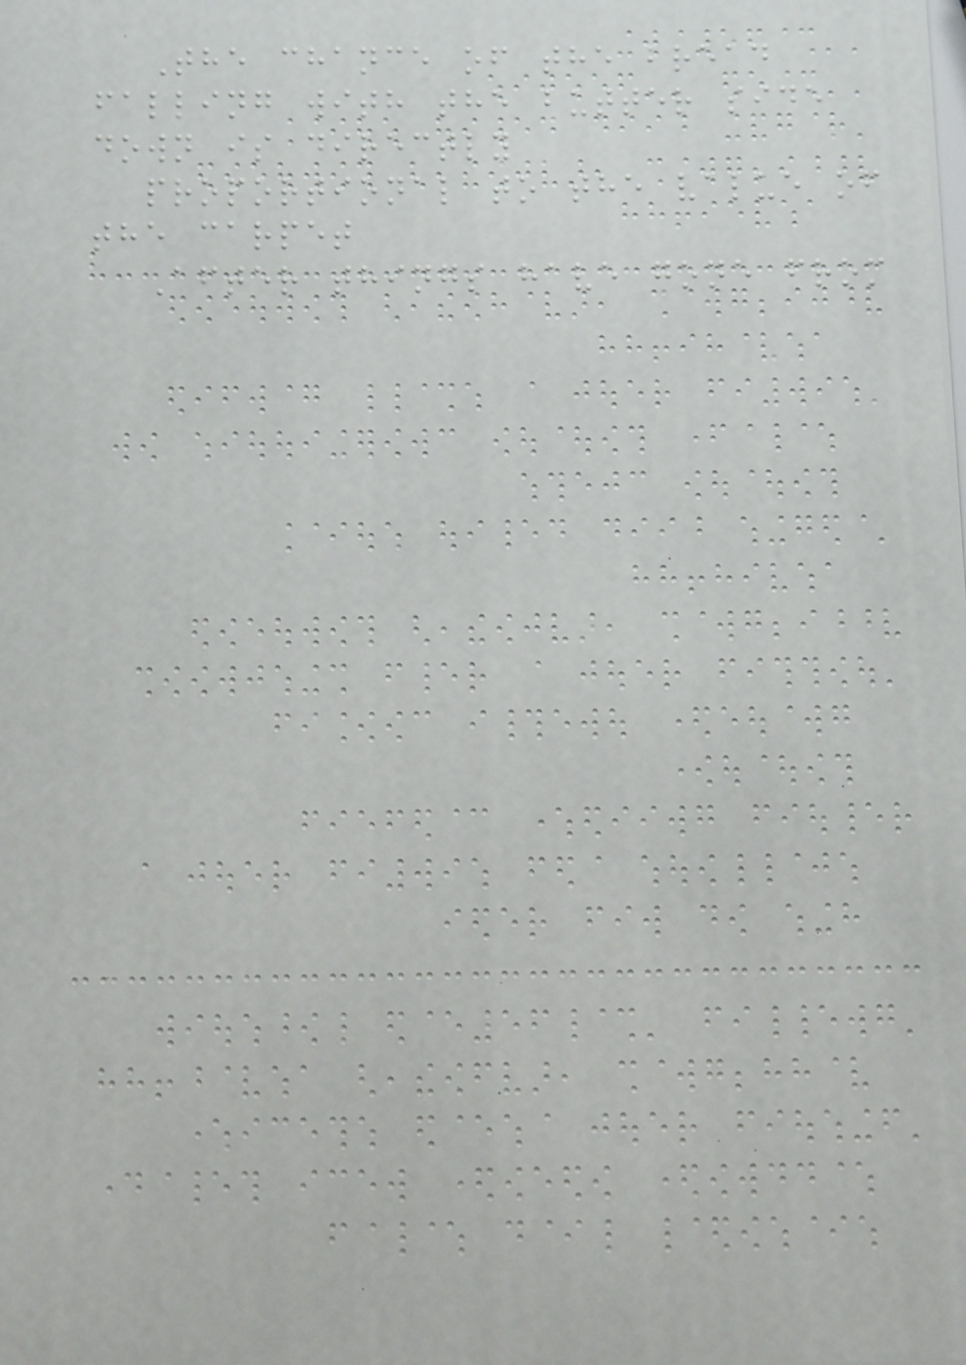The chance of the bread
falling with the butter side
down is directly
proportional to the value of
the carpet
After things have gone from
